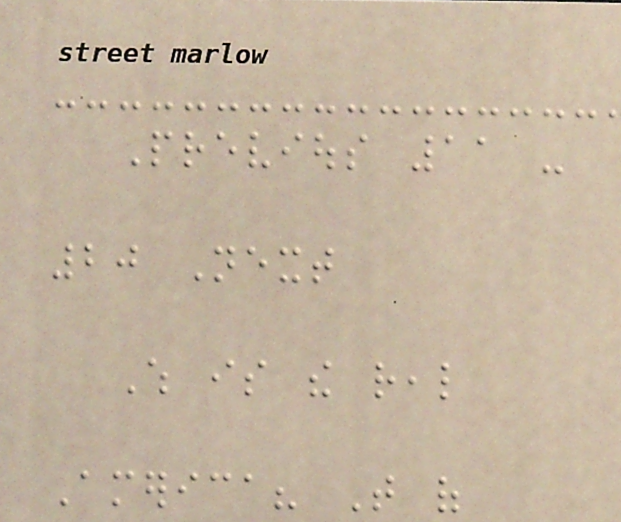Previous 11 -
20 Next
Which is the real
America? That of
